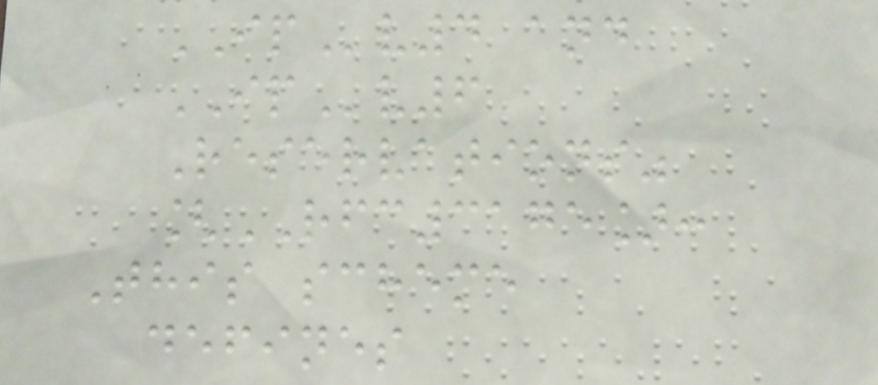IPv4 and
IPv6
Reservations"
[RFC3175]:
This scheme
defines
